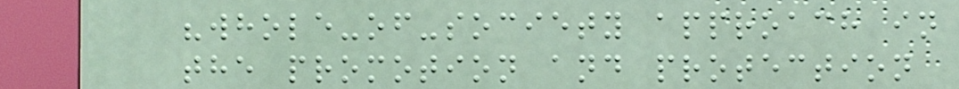"whole-of-society approach in
the promotion and protection
